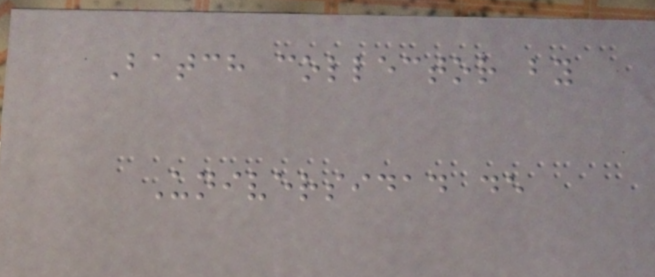Batch collector by
Universidad de
